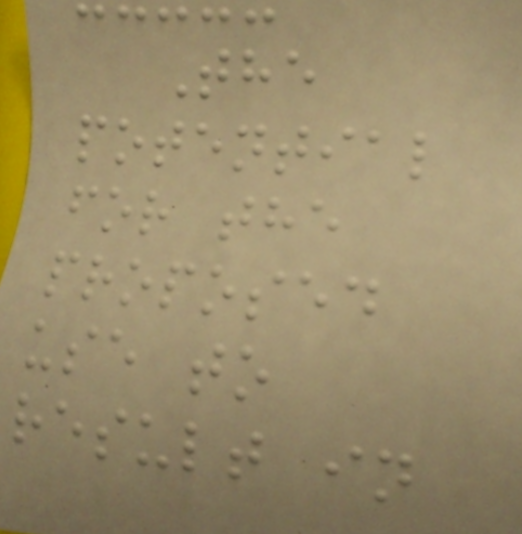The
potential
for the
proposed
use to
result in
